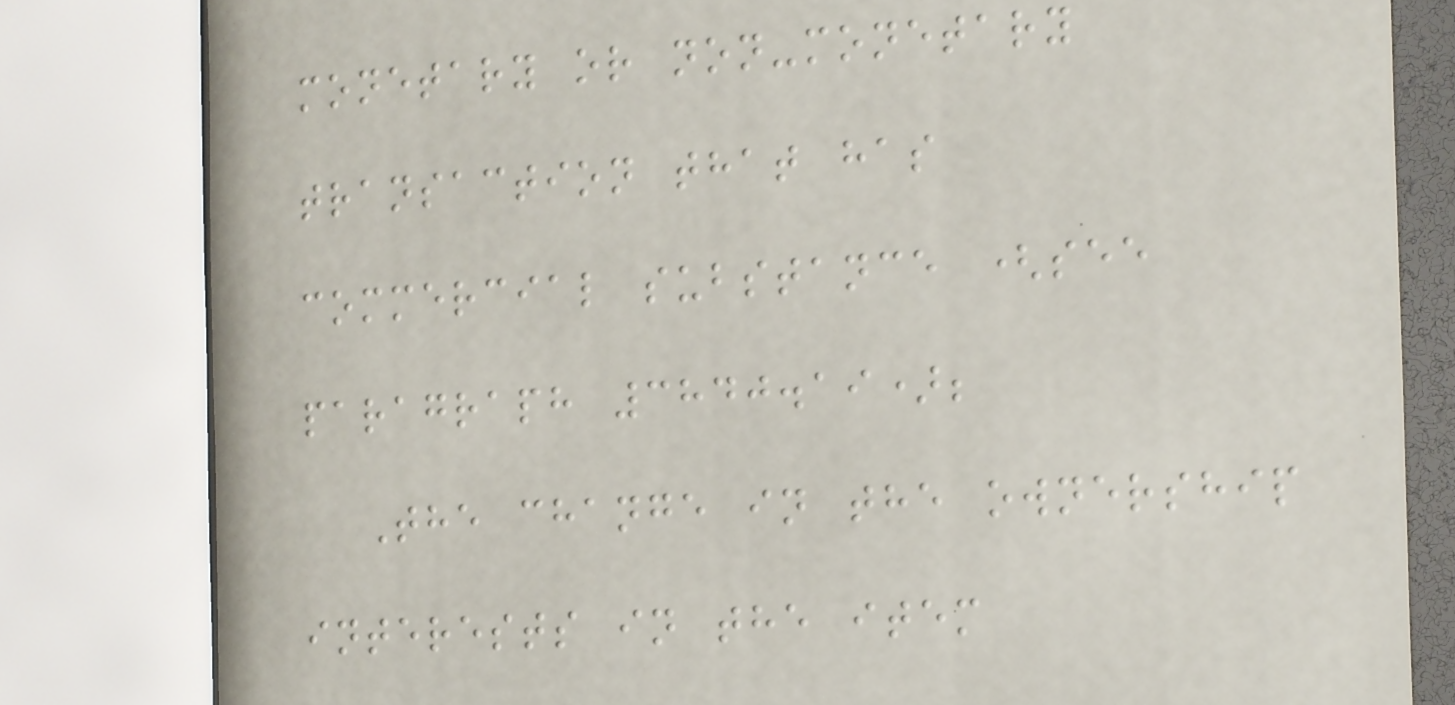monetary or non-monetary
transaction that has
commercial substance (see
paragraph 3840.19);
The change in the ownership
interests in the item
